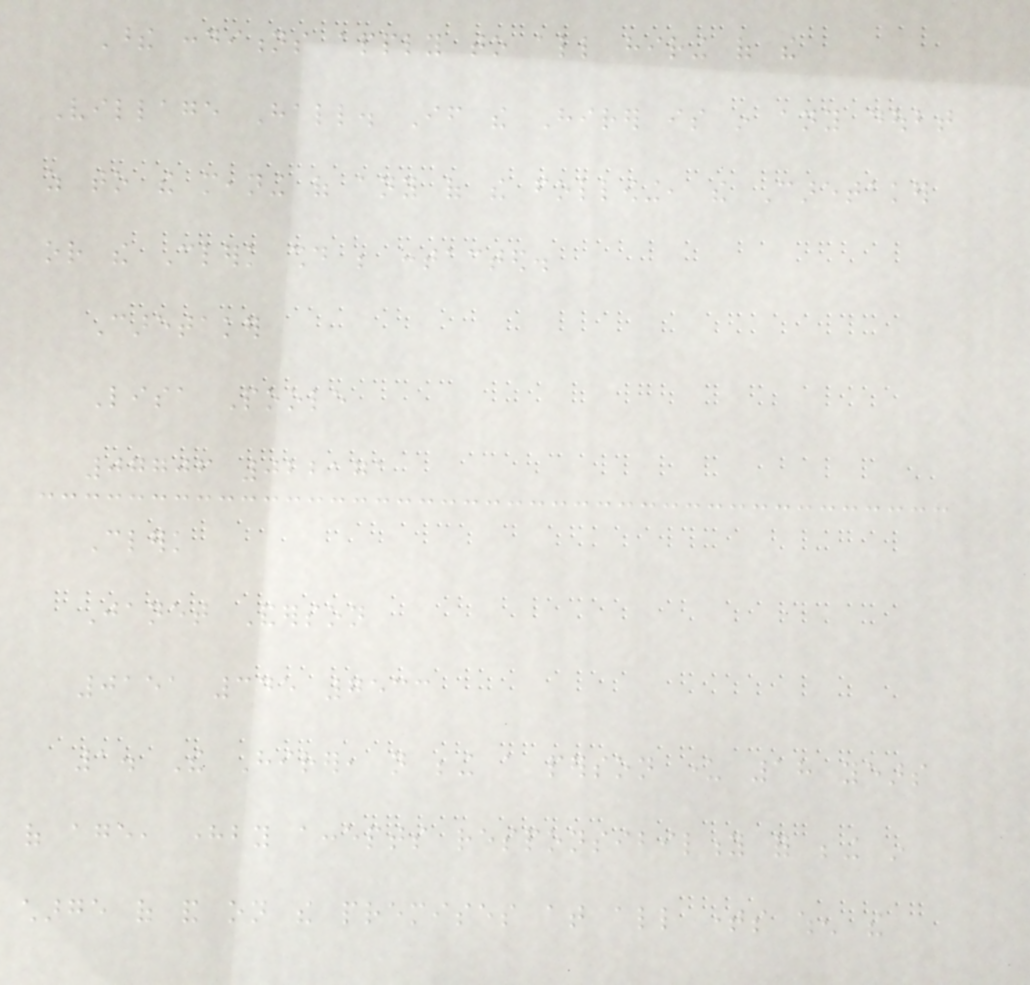These conditions apply to all hiring of the
Village Hall. If the Hirer is in any doubt
as to the meaning of any of the following, the Caretaker
or the Clerk should be contacted.
Caretaker
Lisa Poole
07706 022171
Clerk
Janet Anderson
0151 345 7533
1. The Hirer, not being a person under 18 years
of age, hereby accepts responsibility for being in
charge of and on the premises at all times when the
